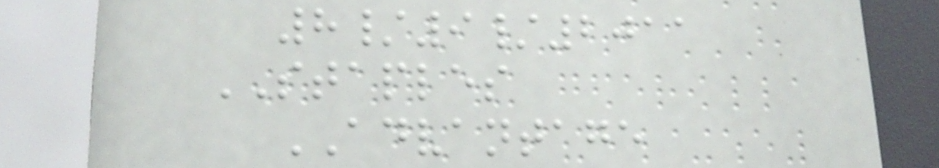8/9/2011
STAPLES
ADVANTAGE
